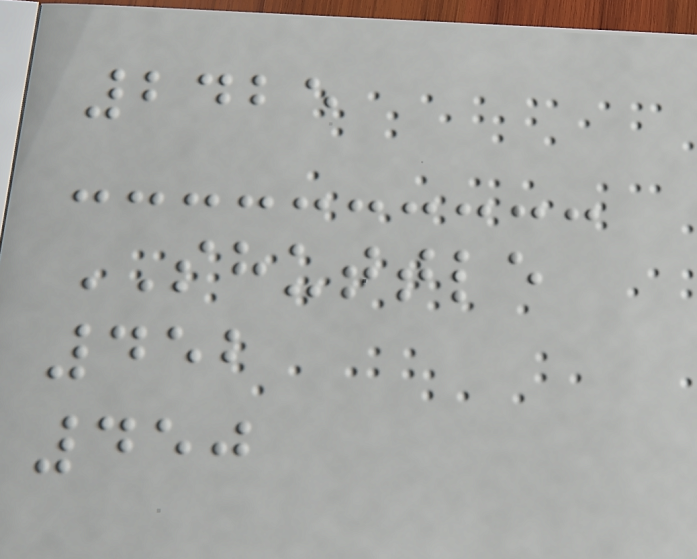2425
SHUTTLE
452
450
